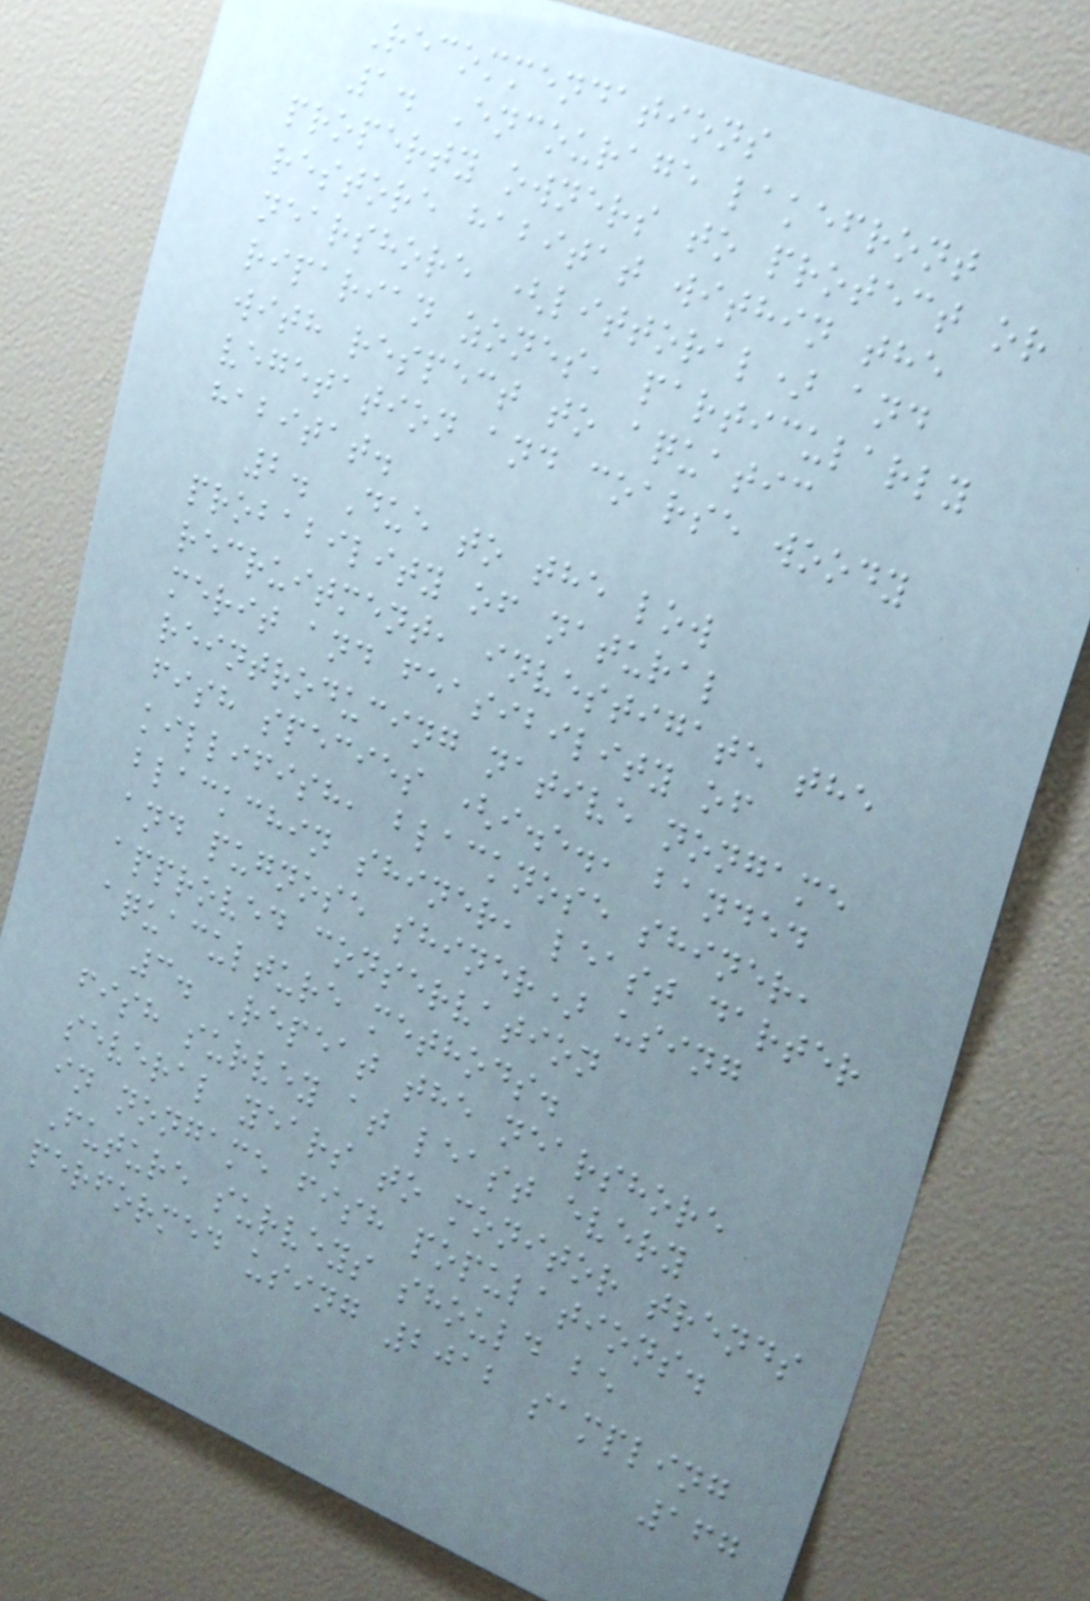Recommendations
1. Encourage lakefront
property owners to protect or
restore habitat within the
nearshore (littoral) and
riparian zones, particularly
with respect to aquatic
vegetation and coarse woody
habitat.
2. Due to the low
probability of natural
recruitment, investigate the
merit and feasibility of
reintroducing native nongame
fish species (i.e., banded
killifish, blacknose shiner,
blackchin shiner, least darter
and pugnose shiner) using
approved conservation
aquaculture methods.
3. Repeat the nearshore
fish survey at least every
several years to monitor trends
in nongame fish populations.
Future surveys should be
performed using 2012 sampling
167
